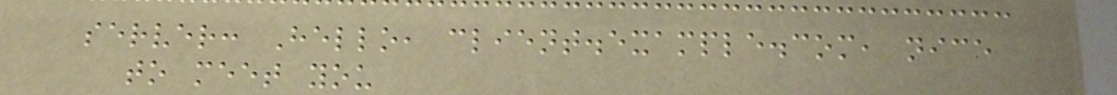server: Hello, client.example.com, nice
to meet you
